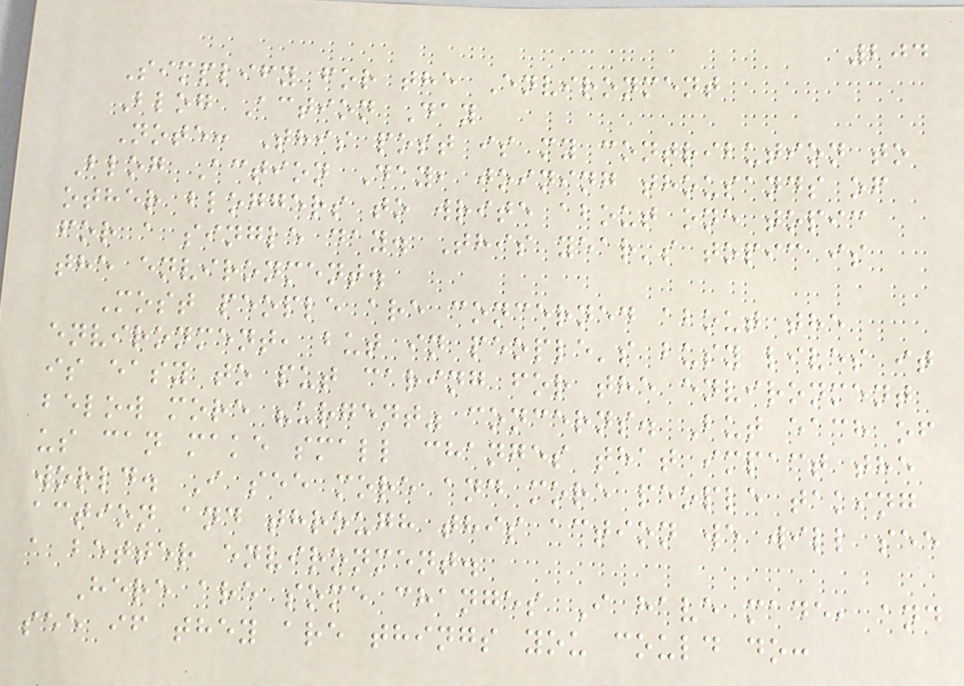204
Simplify for the Environment
Blog Action Day
Note: This post is my contribution to
Blog Action Day, joining thousands of
other bloggers to write about one topic
for a single day. This year's topic is
the environment.
Most people are concerned about the
environment, but in people's busy lives it
is easy to put caring for the environment
below more "urgent" concerns. But each of
us can make small changes that impact the
world. I see more and more people taking
action and through this action we will see
a better environment.
Here are some changes I have made, and
see if they are things you could do:
